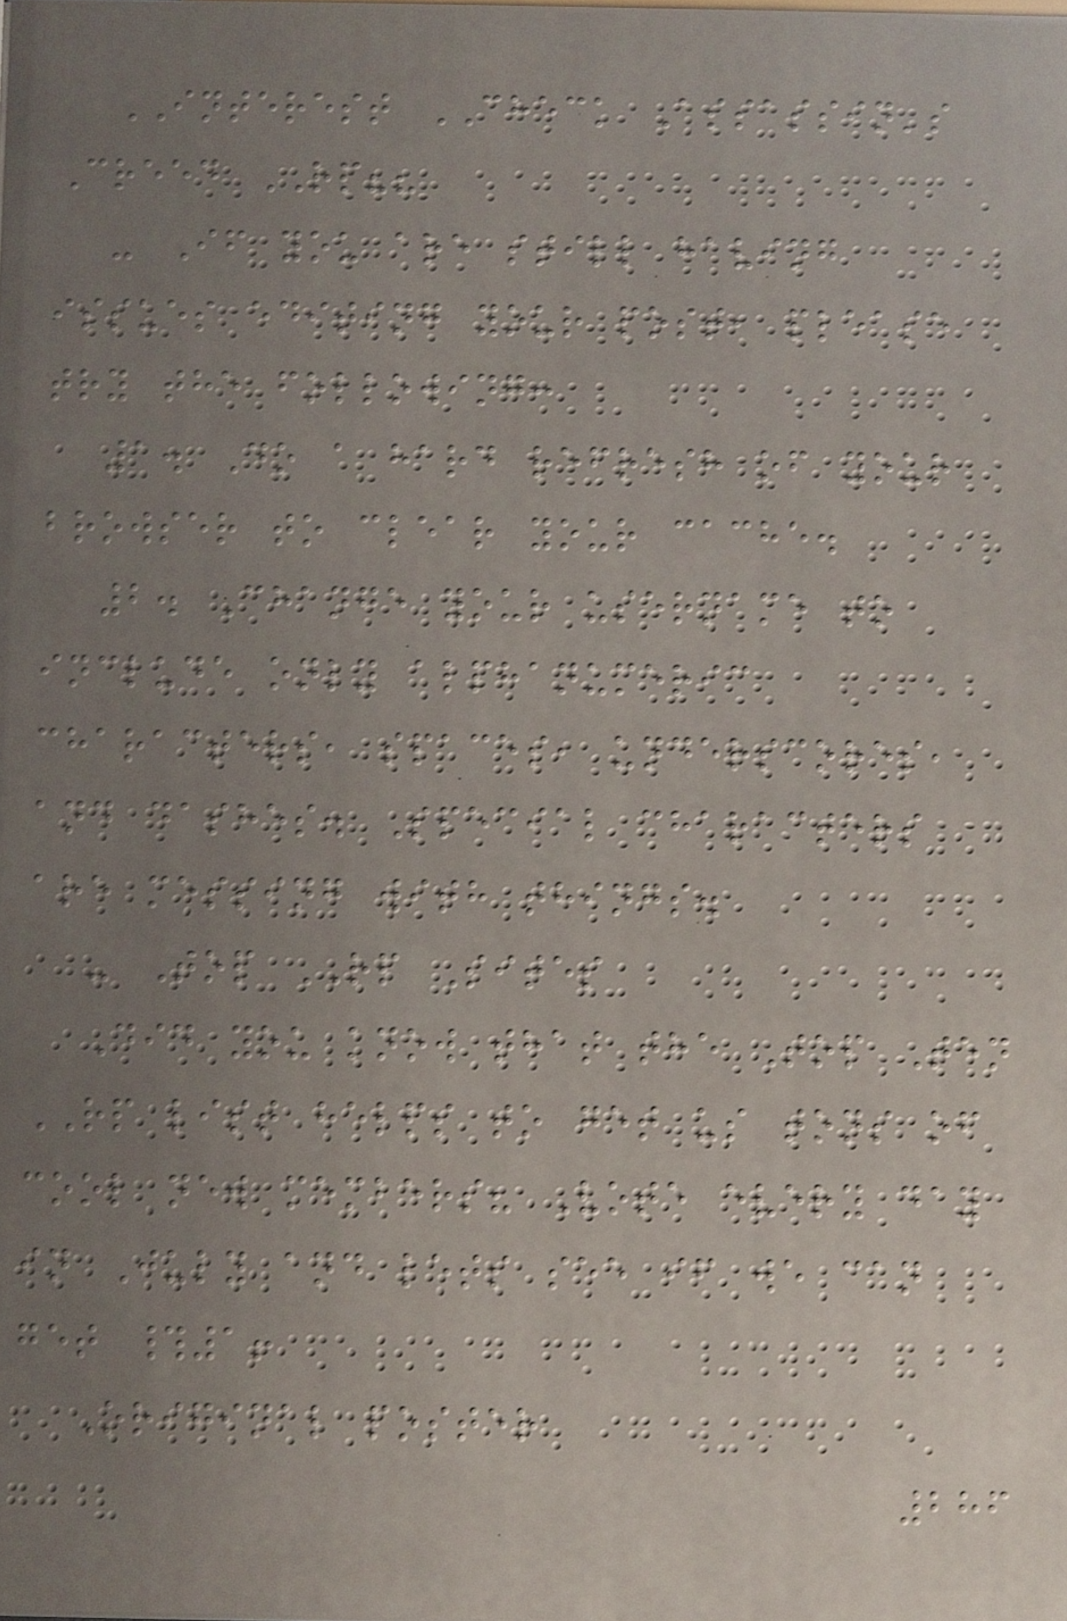INTEREST CHECK Assassin's
Creed RP??
- If you are still having
issues editing your post, please
try the following:
1. Do a hard refresh of your
browser to clear your cache.
2. Change your username to
include only alphanumeric
characters, spaces, underscores,
and dashes. Special characters
are messing with things.
- Top RP Sites
Did you know that the Top Ten
RP list helps to get us tons of
cool new members? Vote every day
in July and lets see if we can
get #1!
Original poster
286
